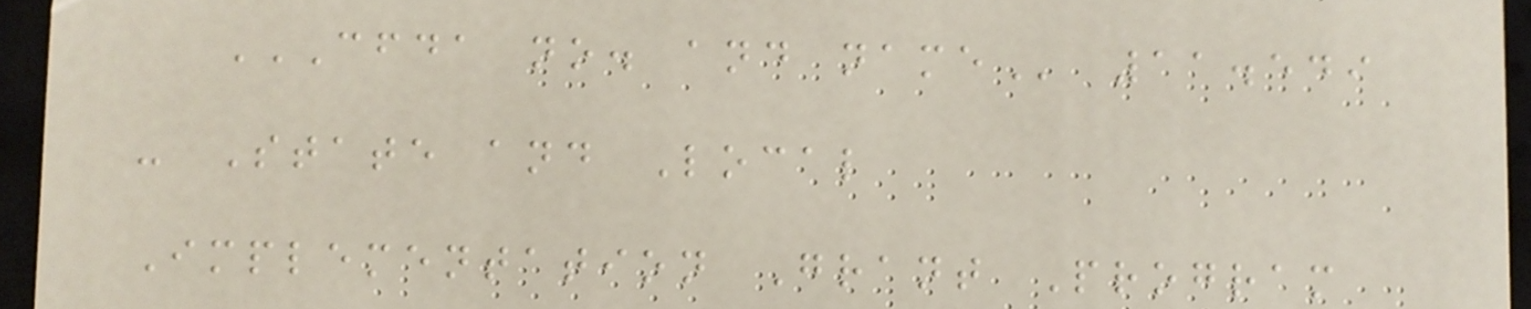CFDA NO. AND NAME 11.549
- State and Local
Implementation Grant Program
